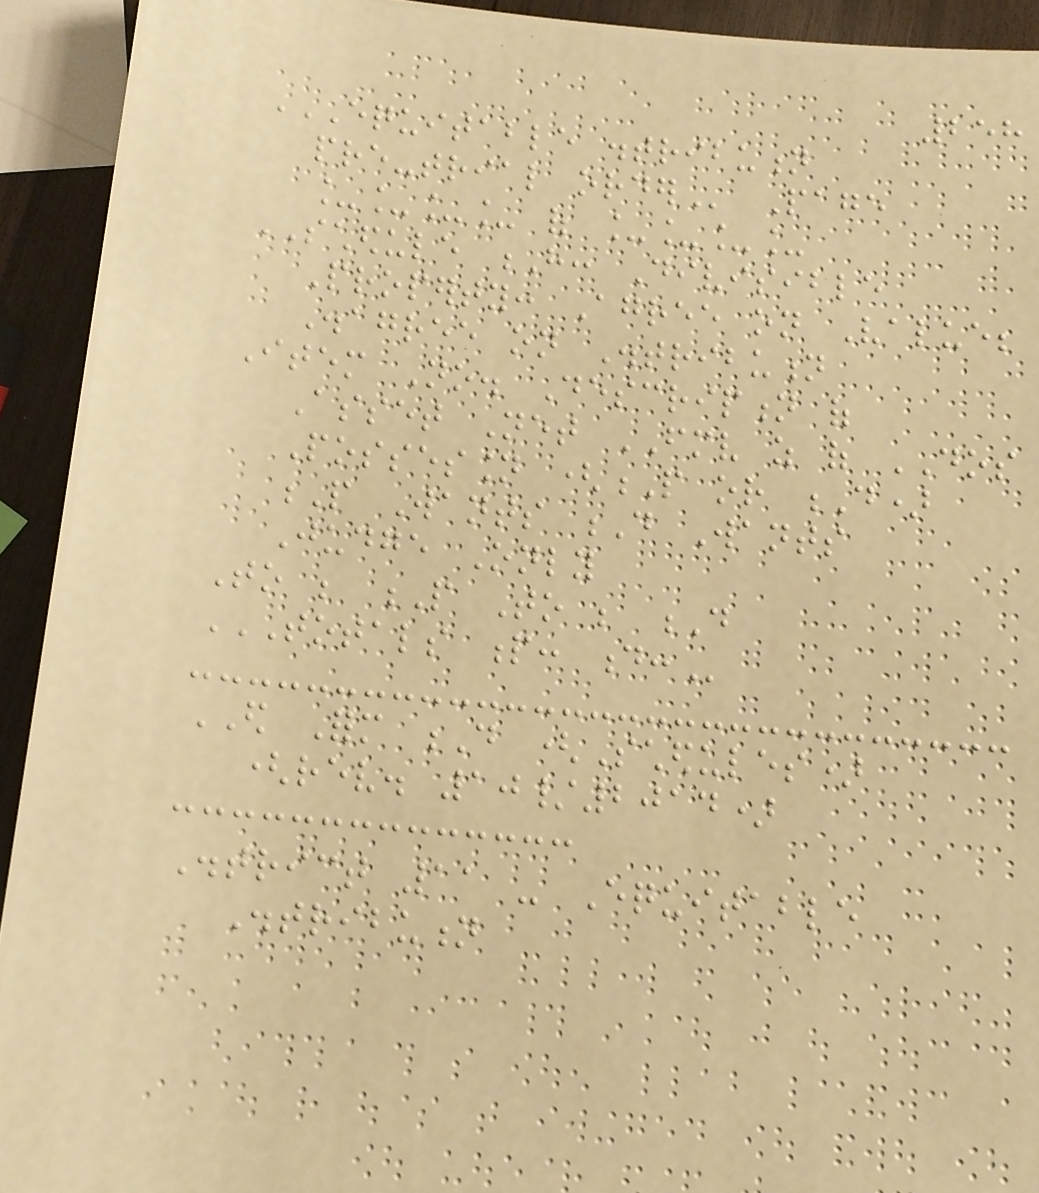258
EQUITABLE DISTRIBUTION
PRE-TRIAL ORDER Page
____ of ____
SCHEDULE H: Divisible
Property: Agree on Value;
Disagree on Distribution
Item No. Description of
Asset Net FMV as of DOS
Possession (P or D)
P Wants D Wants
Judge Only
To be P To be D
TOTALS P: D:
ED Form D (Schedules)
(rev. 10/2014)
District 11 - Equitable
Distribution
